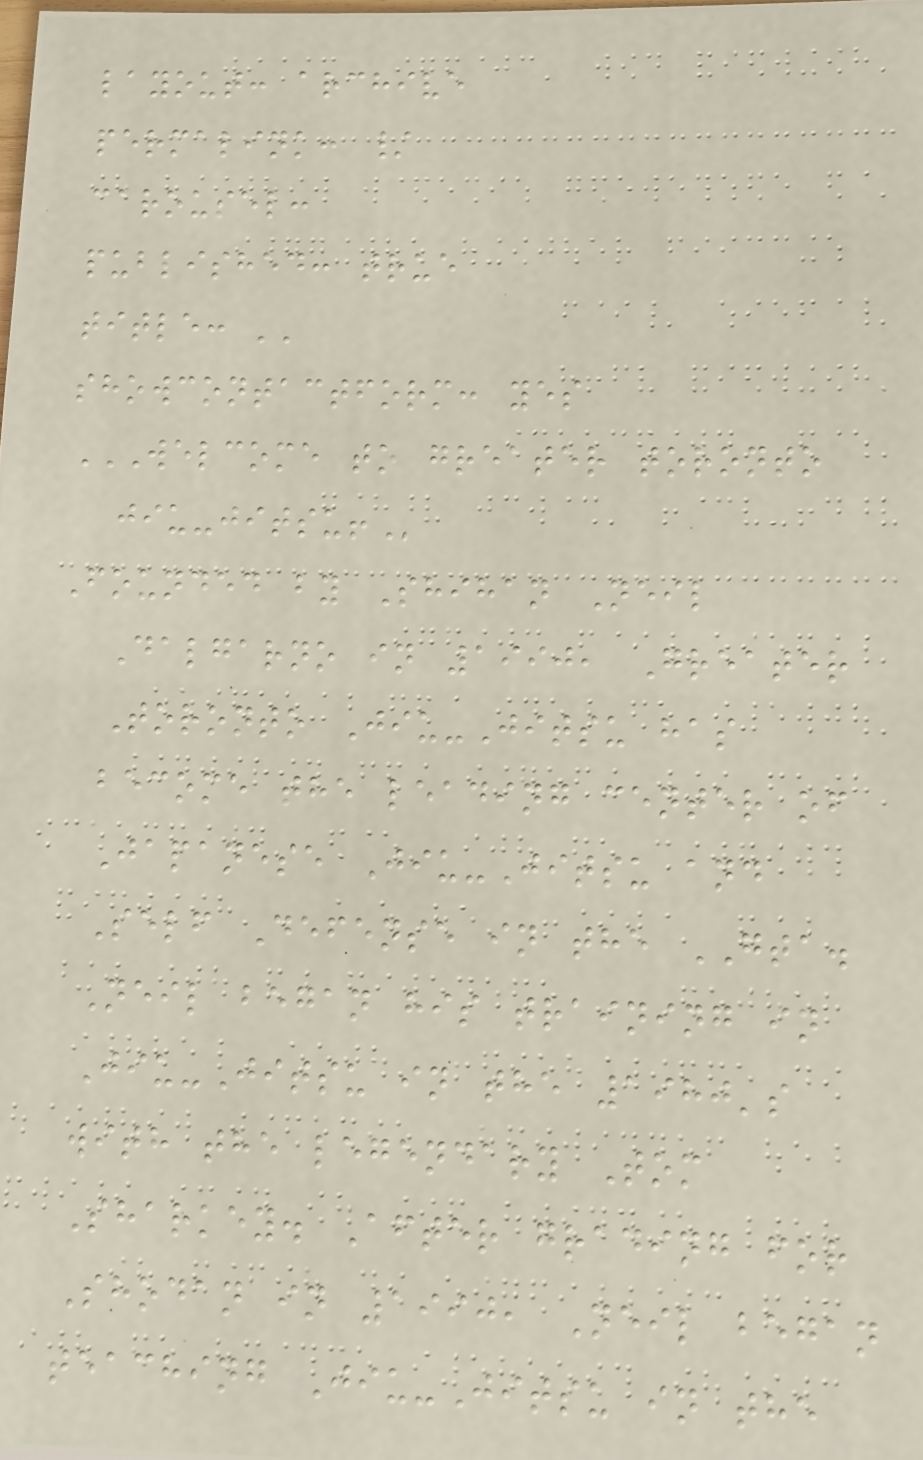layout: archive
permalink: /
carousel:
published: true
title: ''
showcontactform: yes
WELCOME TO GREATER TORONTO
JIU-JITSU!
Founded by Shihan Neil
Dalgarno in 1990, Greater
Toronto Jiu-Jitsu has
become the leading center of
Japanese Jiu-Jitsu and
Self Defense in the GTA.
Neil began his training in
Jiu-Jitsu in the 1980's
with the legendary Tom
Sharkey. After grading for
Shodan in 1990, Neil began
teaching Jiu-Jitsu in the
